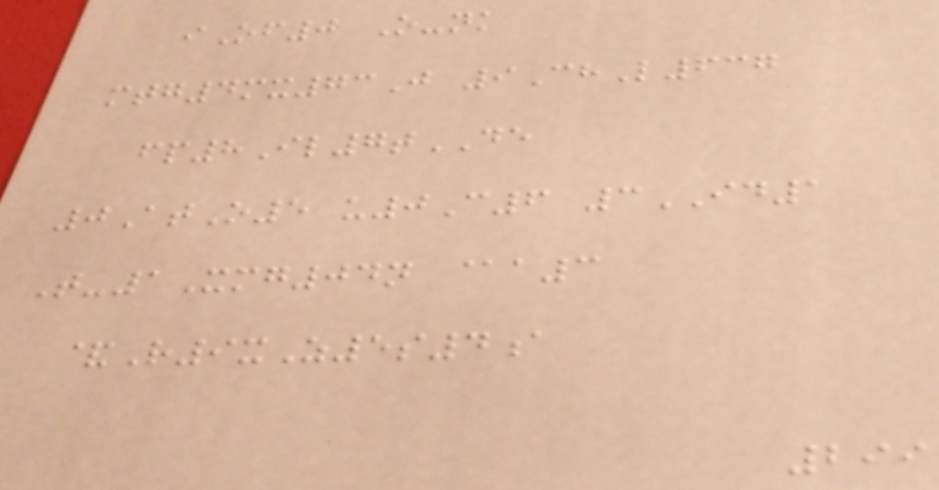iOf0 O-nk
mtg4mx73J 9ChL637
fp8Il7tDE
0AtO5 u0C6 3ID1
T-1Xmg04n @a3
&R9xZ5s4a
299
